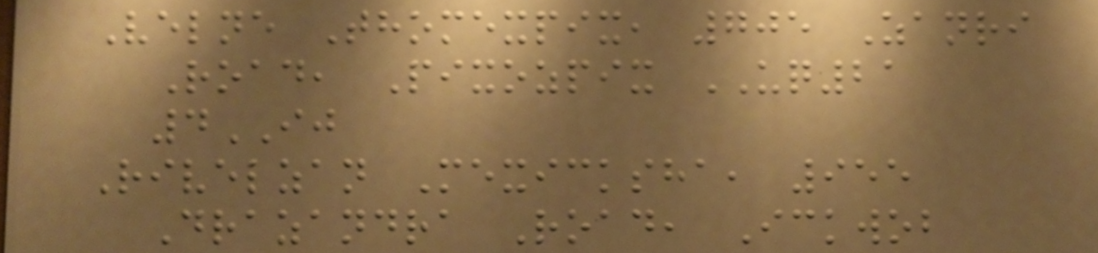Velne Thomexpix, 705 Zanri
Road, Pixozpix UQ21
4IJ
Rivelzan Mexicksha, 955
Drazandra Road, Ickwob
